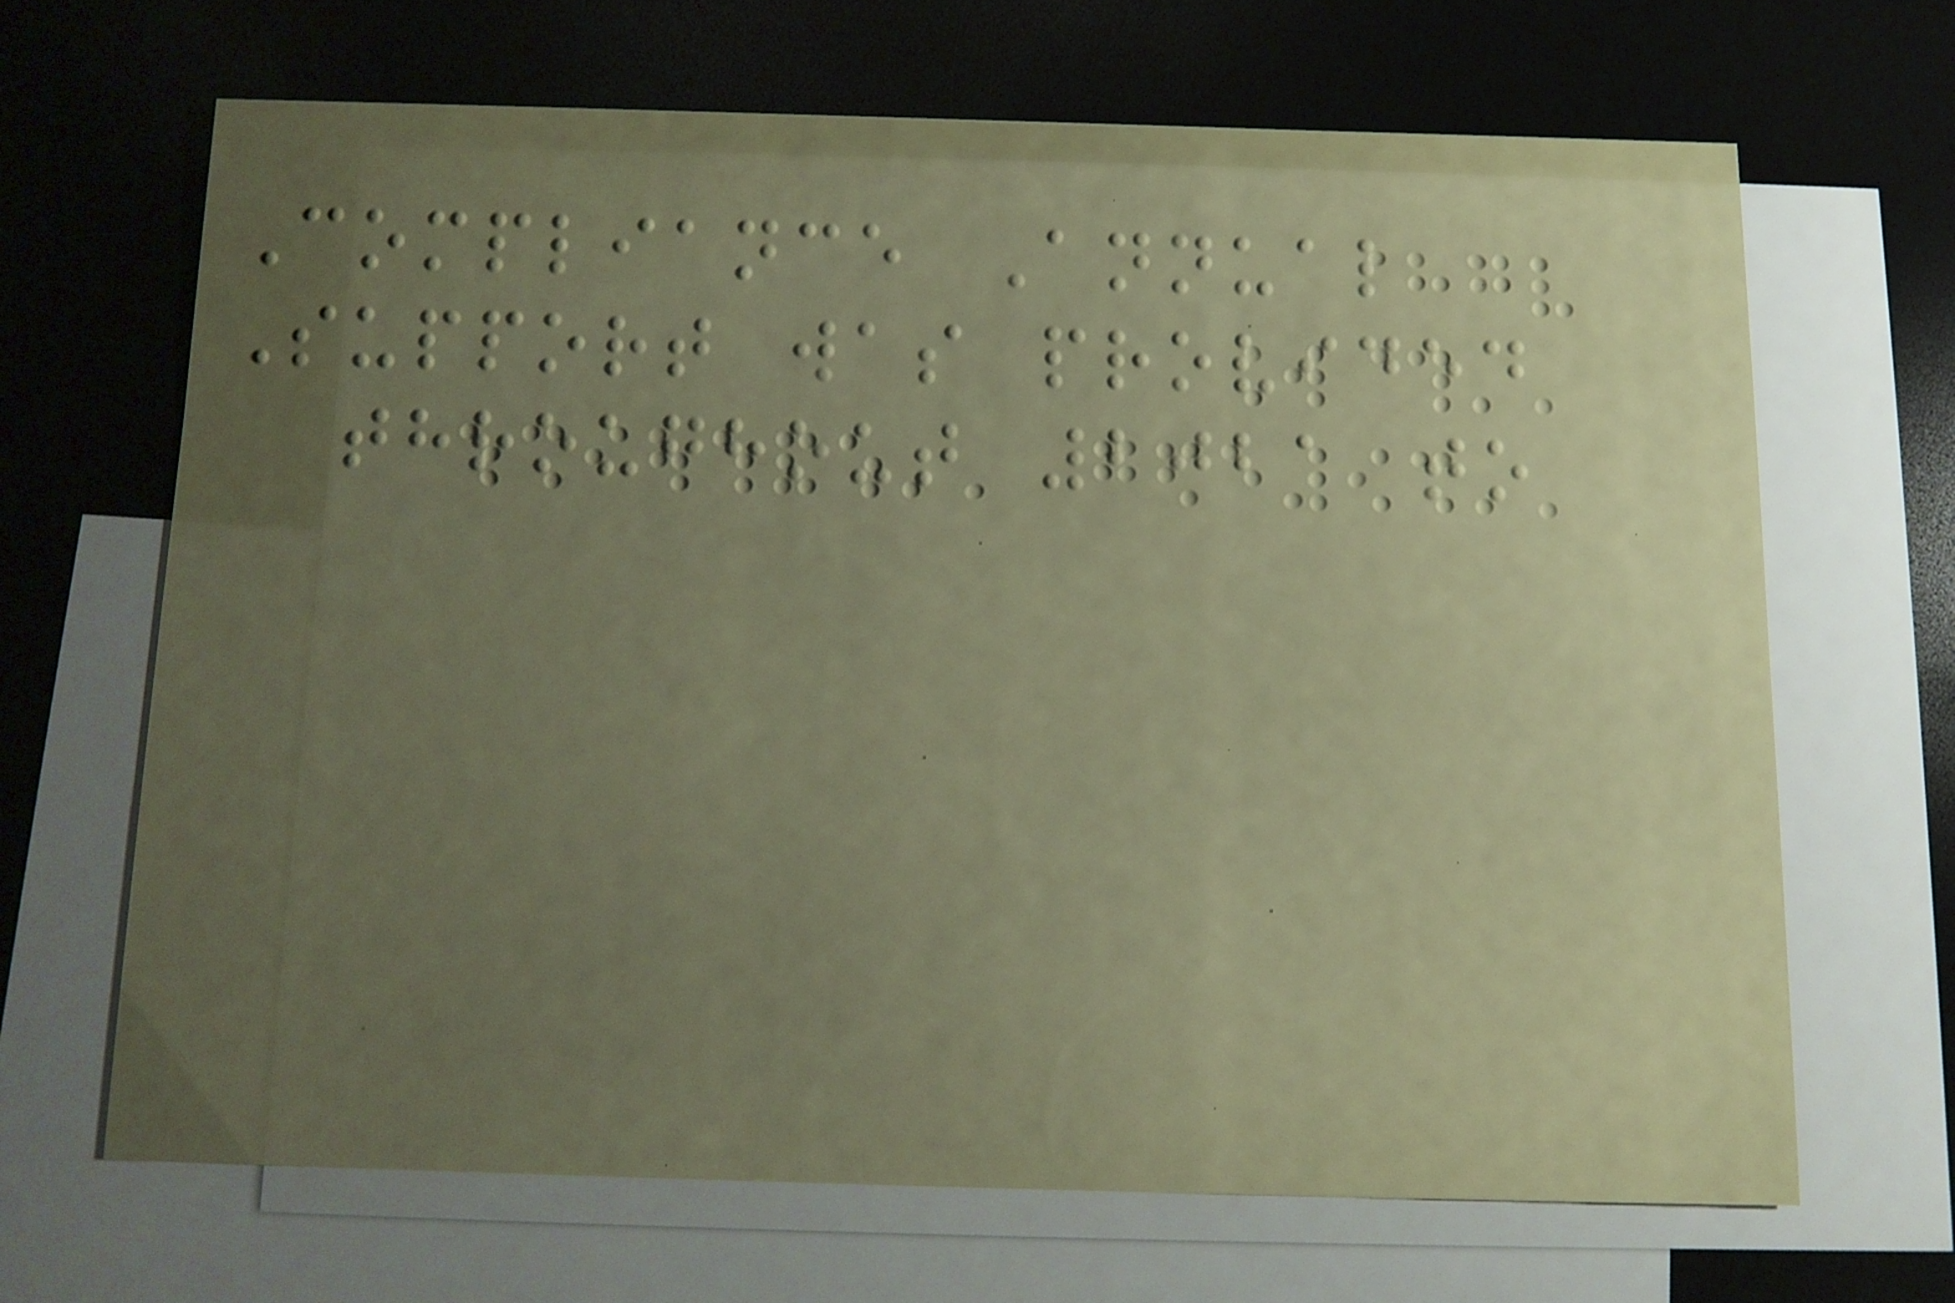Compliance Annual
Support was provided
throughout 2021 to
